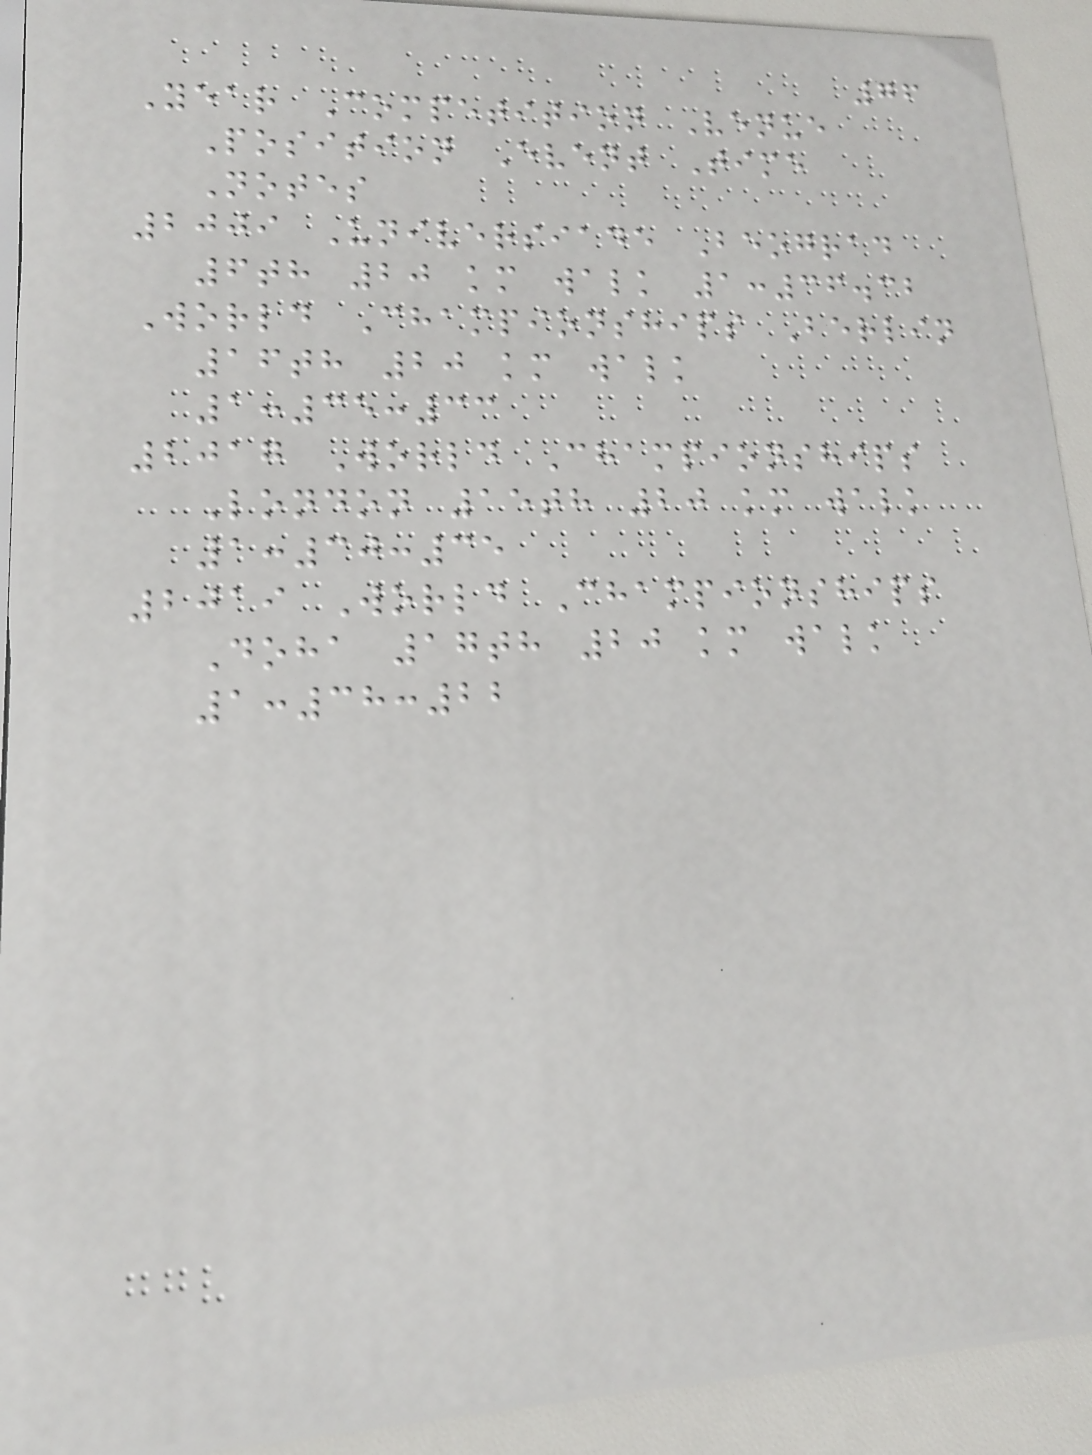76
Year Competition Venue
Position Event Time
Notes
2009 Universiade Beograd
6th 20 km walk 1:36.32
World Championships Berlin
16th 20 km walk
1:35:33
2017 World Championships
London 15th 20 km walk
1:30:35
2019 World Championships
Doha 17th 20 km walk
1:38:22
